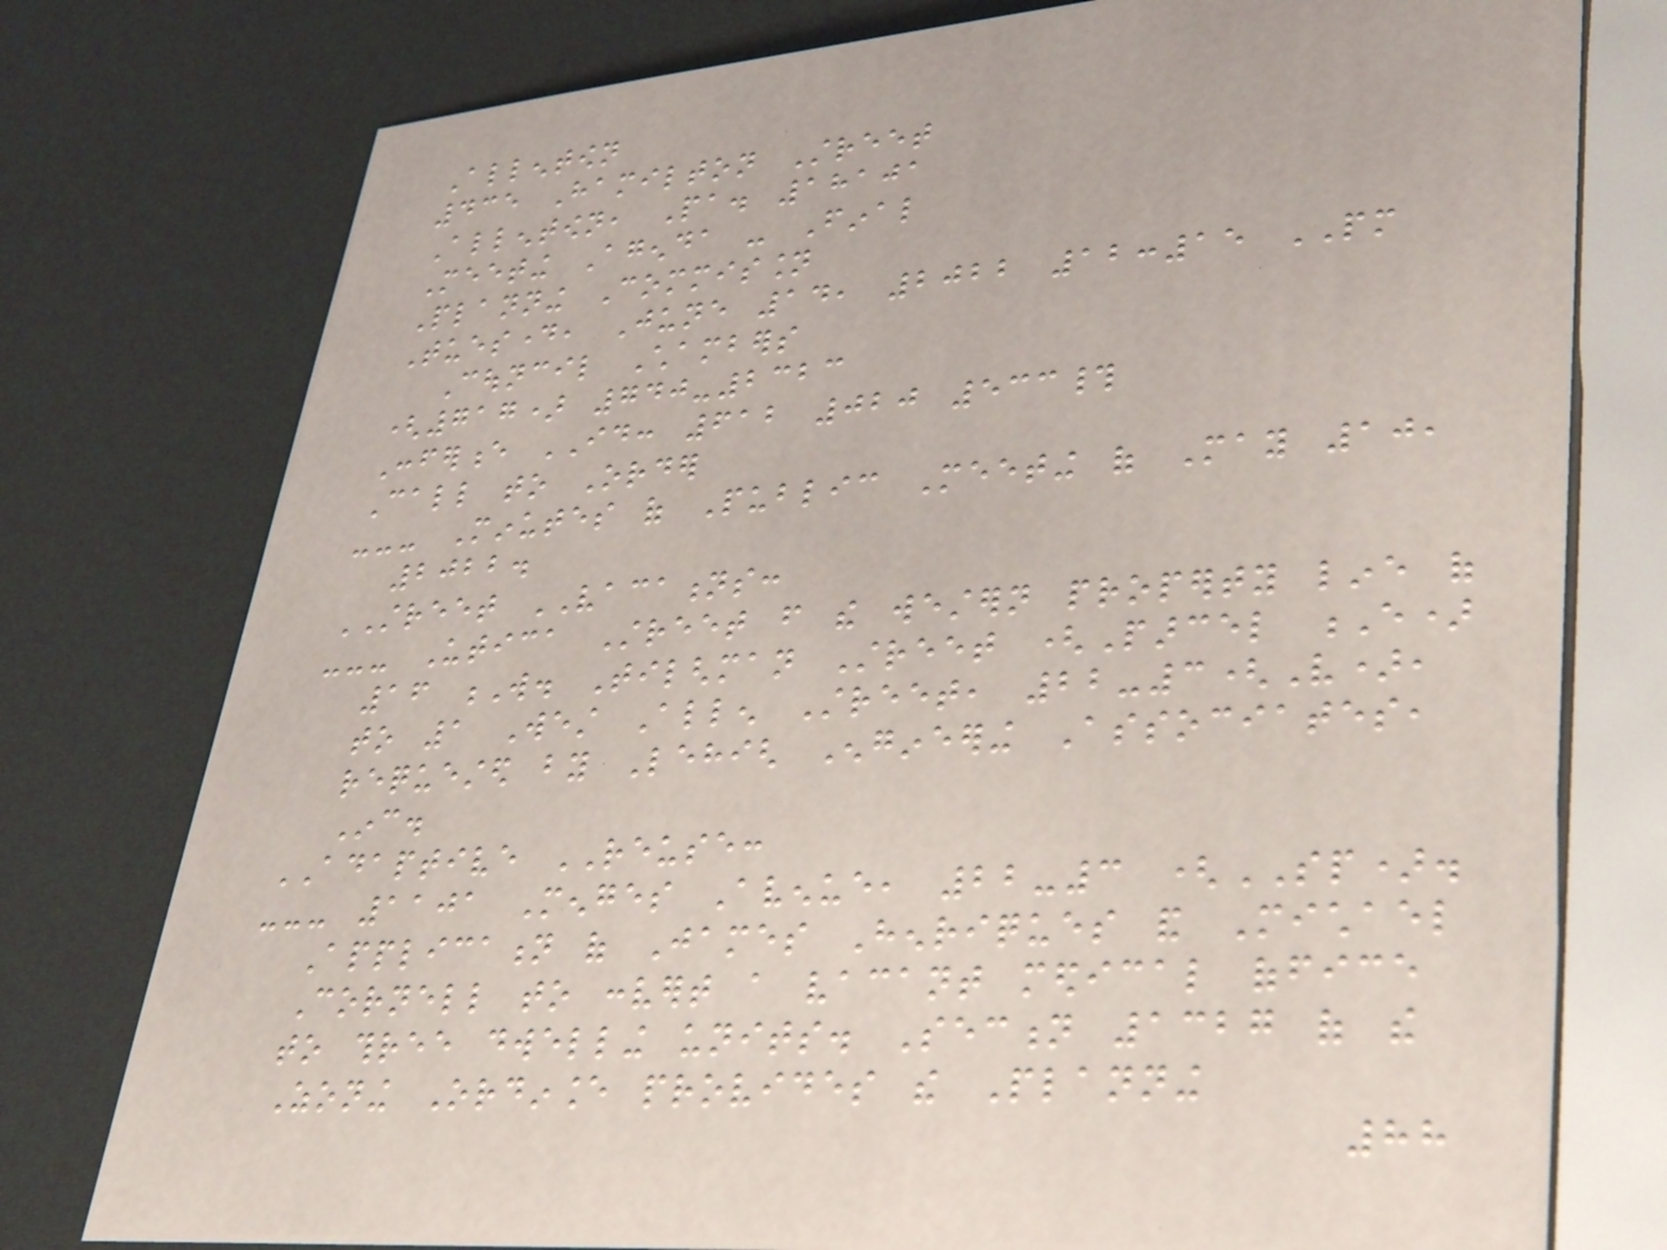Allentown
435 Hamilton Street
Allentown, Pa. 18101
Meeting Agenda - Final
Planning Commission
Tuesday, June 14, 2022 12:15 PM
Council Chambers
(717) 740-2323
Conference ID: 612 020 533#
Call to Order
--- Minutes of Public Meeting of May 10,
2022.
STREET VACATIONS:
--- Utica Street from the western property line of
16 W. Tilghman Street (Parcel E)
to 1 West Allen Street, 22-3(V),
requested by Lehigh Engineering Associates,
Inc.
ADAPTIVE REUSE:
--- 1101 Menges Avenue, 22-3 (SP).
Application of James Henriques and Michael
Cornell to convert a vacant medical office
to three dwelling units. Section 1327 of the
Zoning Ordinance provides the Planning
88
